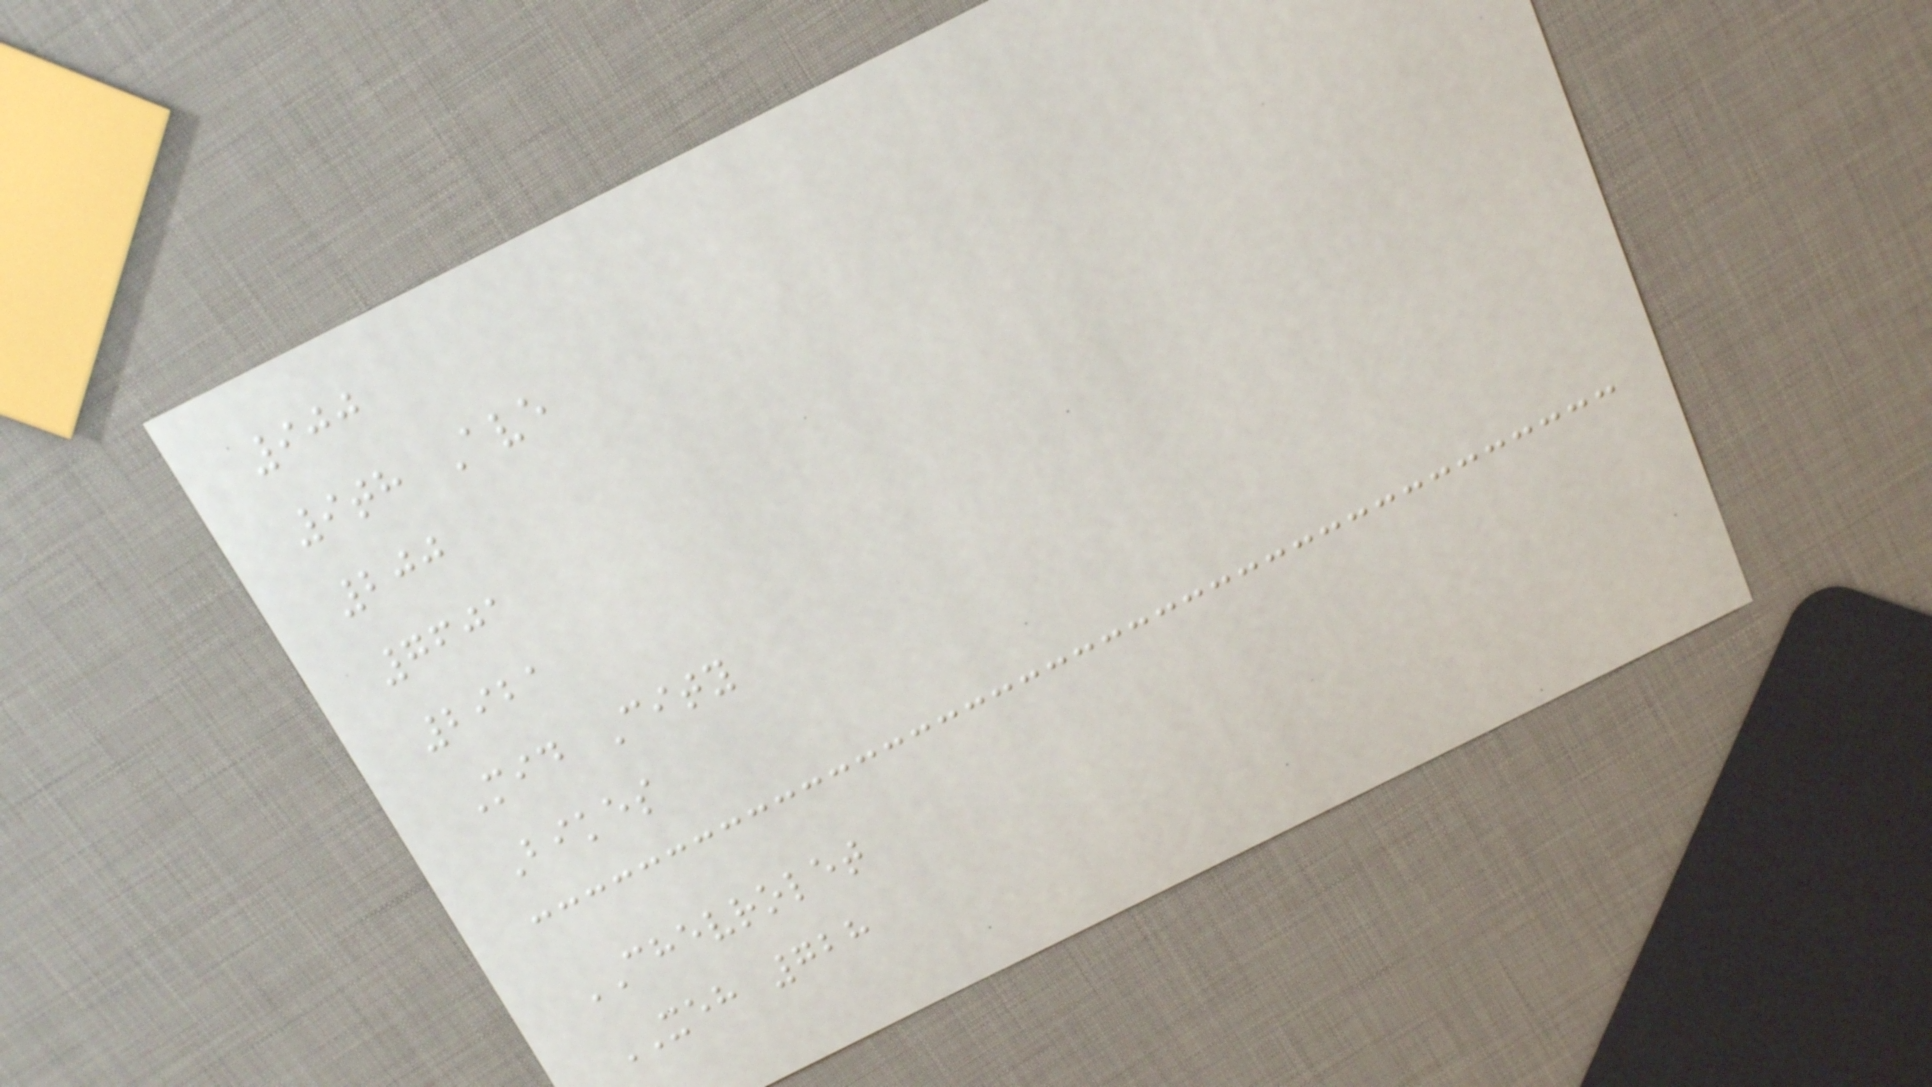900
9th Ave
200
7601
2921
Mid City
Bikes
CHEVROLET
XEH 728
